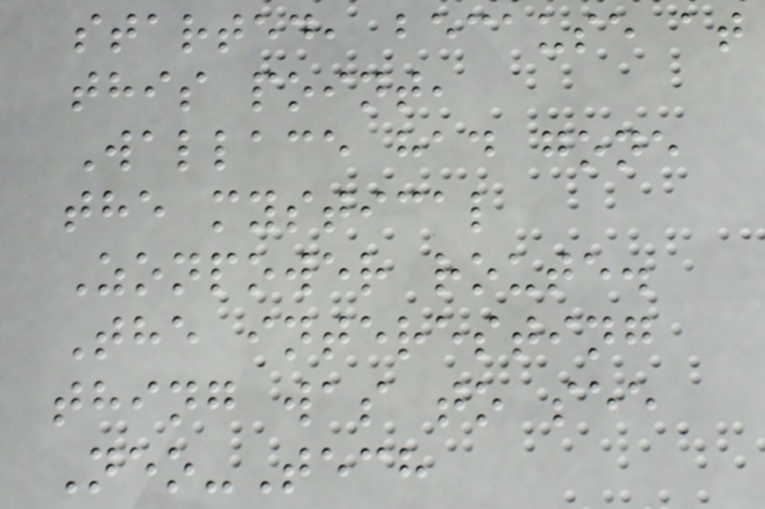started, because at
this point,
Wallace had gone
the mystical
Zonpower route.
The interesting
thing was to see
Neo-Tech
